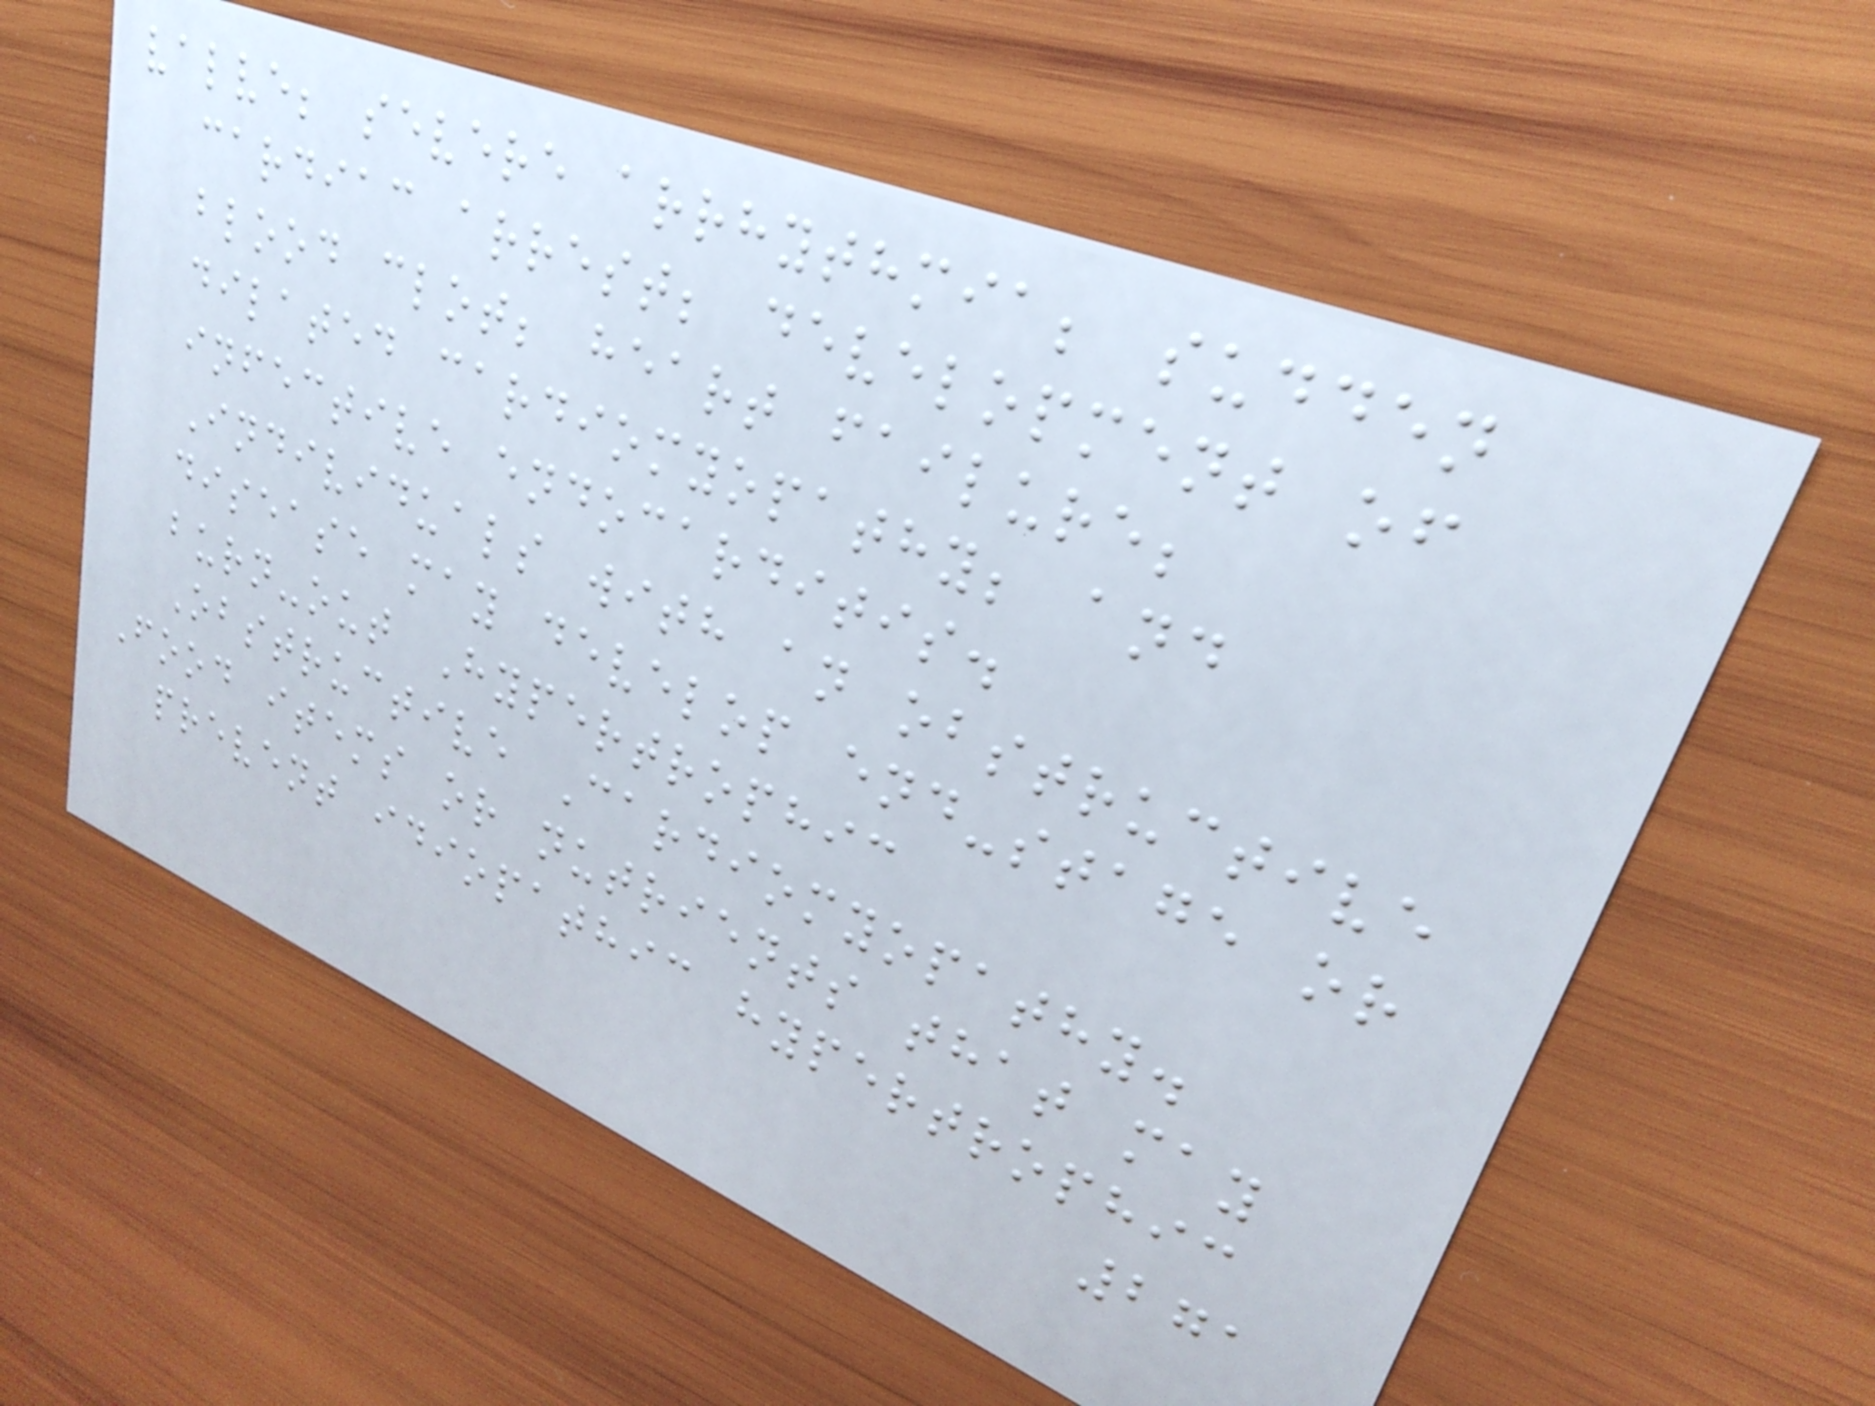valve; severe arrhythmia; sudden
cardiac arrest; development of
blood clot; heart failure;
dilated cardiomyopathy; and
infective endocarditis.
Individuals with an obstructive
disease may develop end-stage or
burn-out Hypertrophic
Obstructive Cardiomyopathy.
Food items or nutrients that may
prevent idiopathic hypertrophic
271
